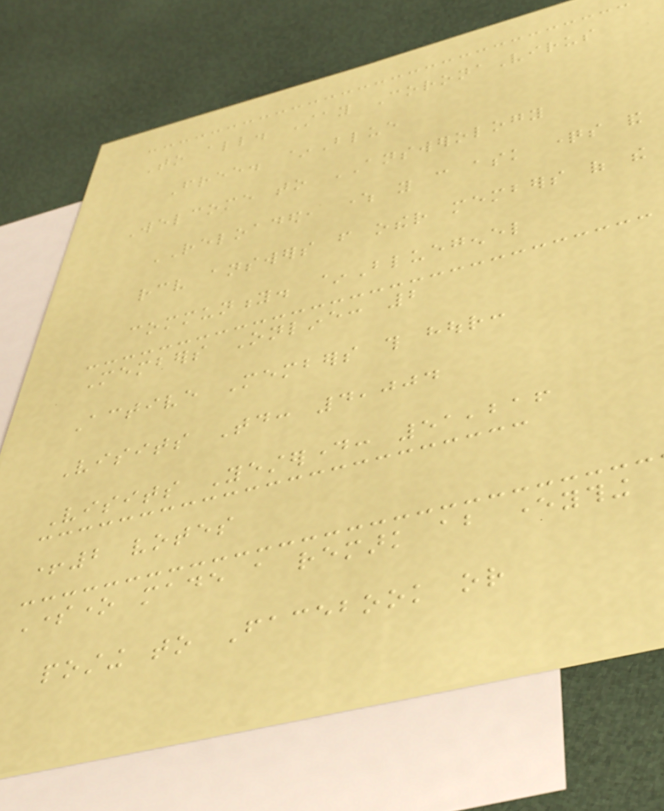To all. Stay CoronaVirus
Free. ~Blue
Welcome to ANSWEROLOGY
RELOADED, where you can ask questions and
receive answers from other members of the
community. ~Bluegenel
Members Online: 2
Active Members this hour:
Visits Today: 4,004
Visits Yesterday: 51,216
+2 votes
Someone made a remark about everything
posting to Facebook or
